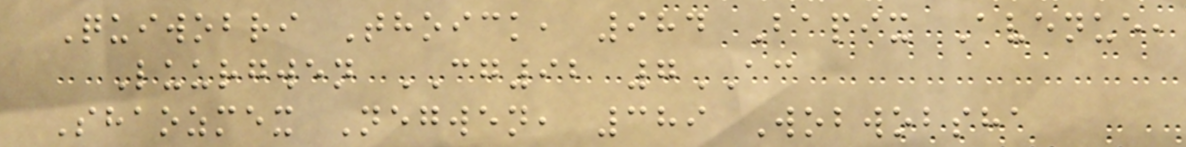Quiwobri Thoick, 984 Bapix Avenue,
Luurgwen CG92 7AC
Shaozmex Negwen, 389 Wobwobsha
